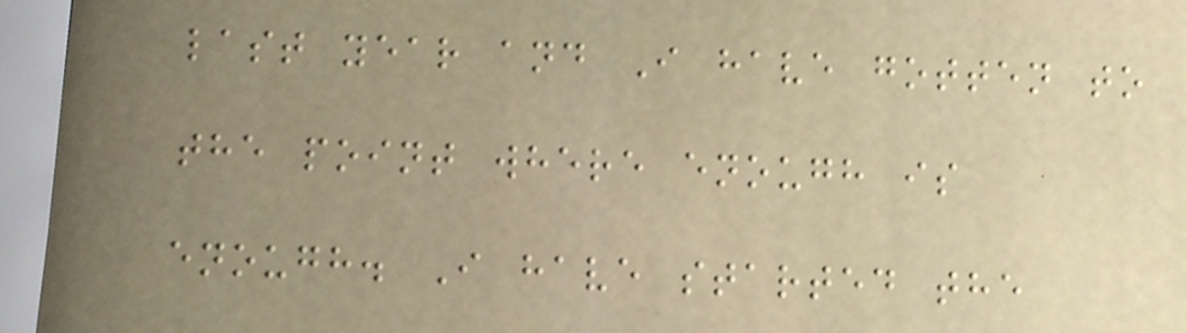last year and I have gotten to
the point where enough is
enough. I have started the
